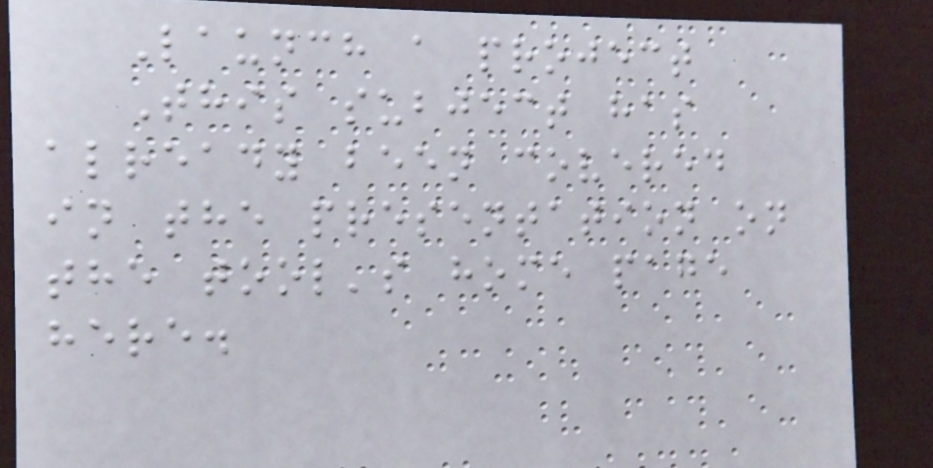Launch a project
This subject has
already been covered
in the presentation on
the tool's home page
here.
